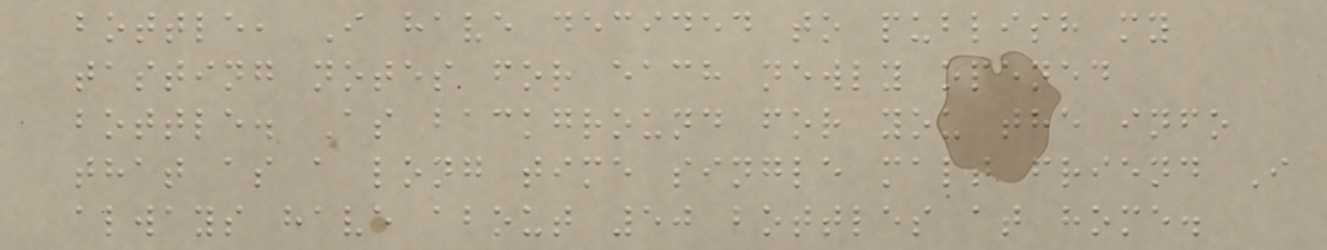bottle, I have decided to publish my
tasting notes for each newly opened
bottle. As background for you the info
that as a long time single malt friend I
always have about 50 bottles at home.
